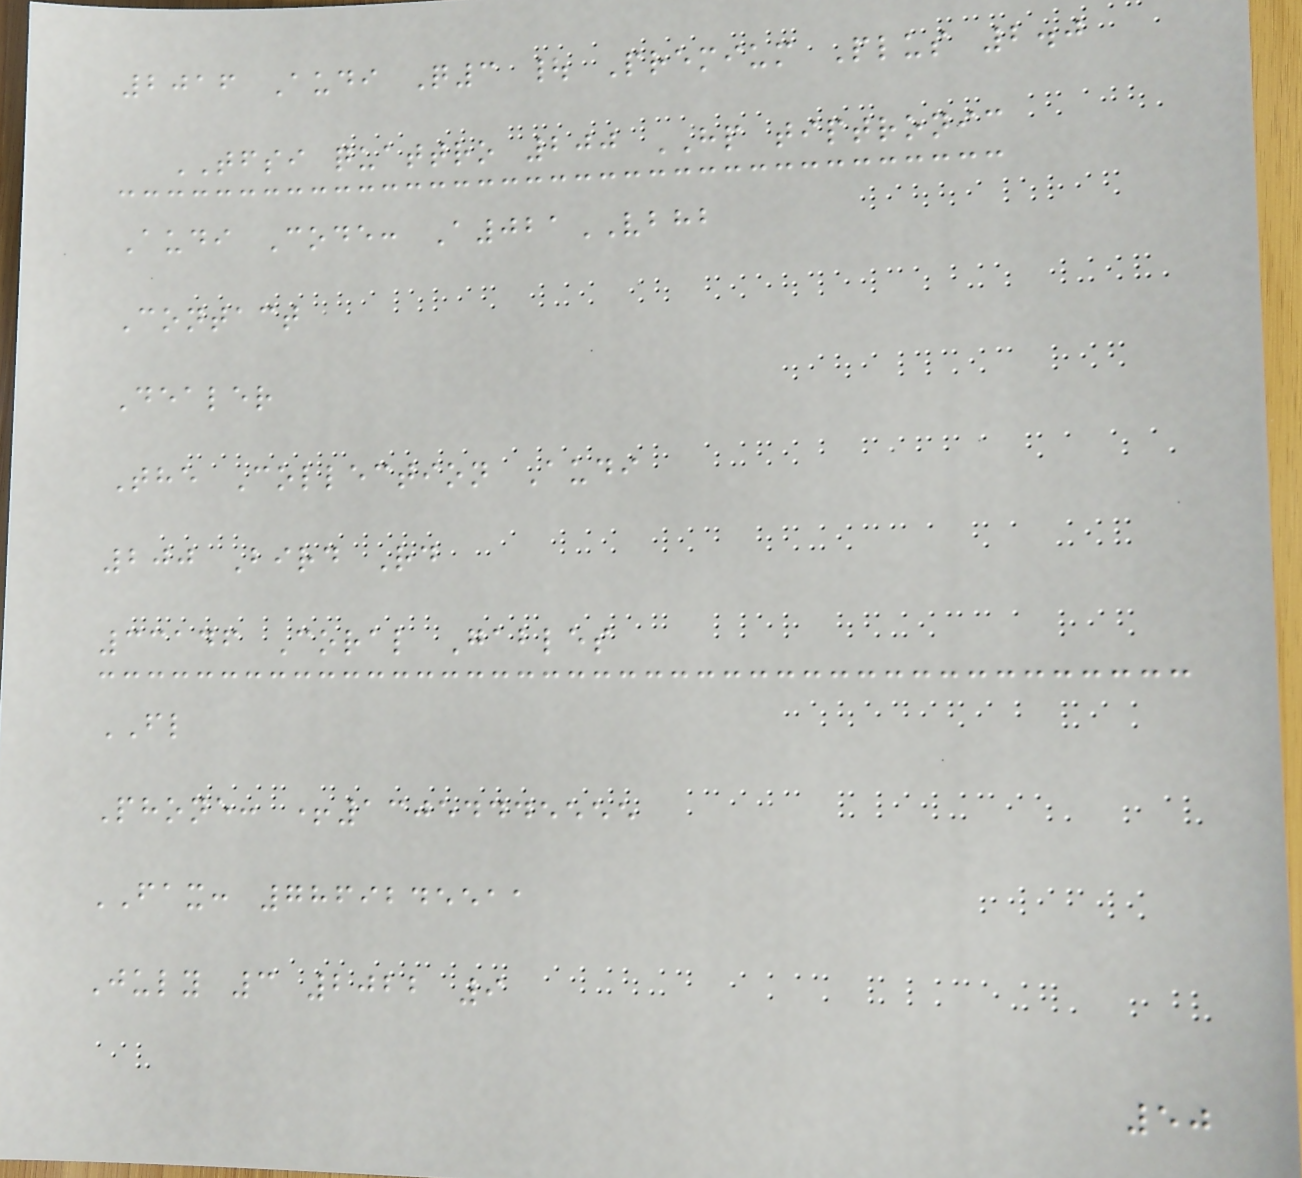2016 Audi Q3 | Premium Plus 2.0
TFSI quattro 200 HP tiptronic
Audi Code: A021VBHB
Contact
Dealer
The Collection Audi
200 Bird Rd
33146 Coral Gables
FL
Phone: +13054445555
FAX: 7869245511
July 3 2022 9
50
